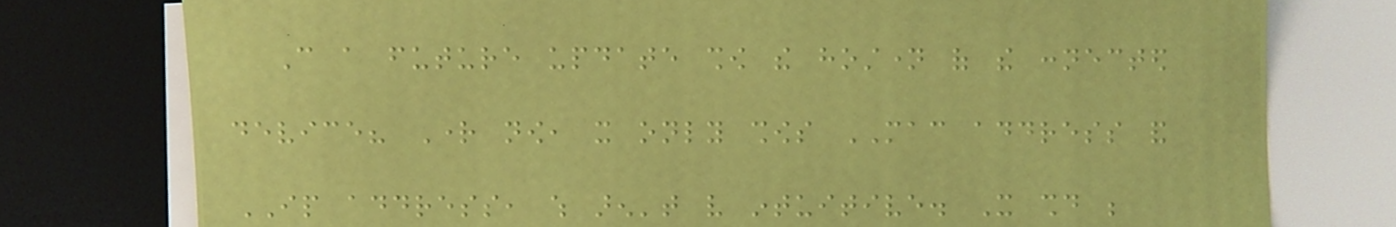Can a future update show the hostname of the connected
device? Right now, it only shows MAC address and
IP address, which aren't very intuitive. It should be
